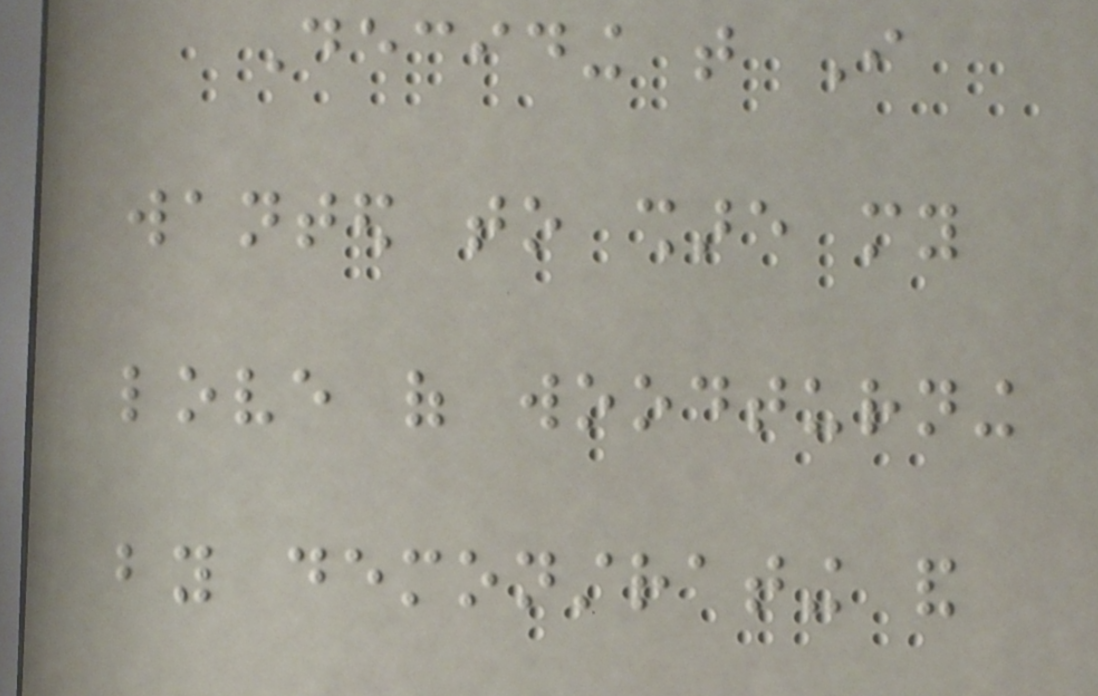Deciding that I
wanted to share my
love of woodturning
by demonstrating and
